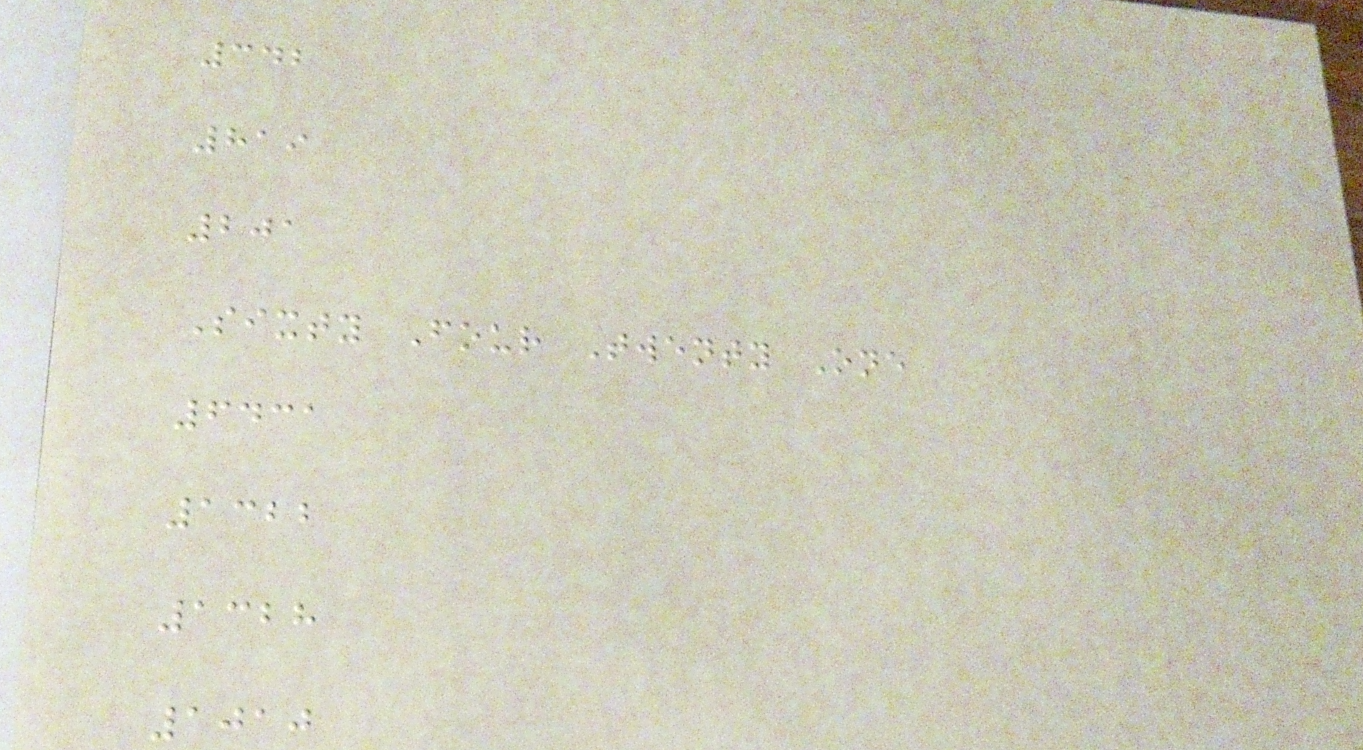342
819
201
Sixty Four Twenty One
6431
1322
1328
1010
